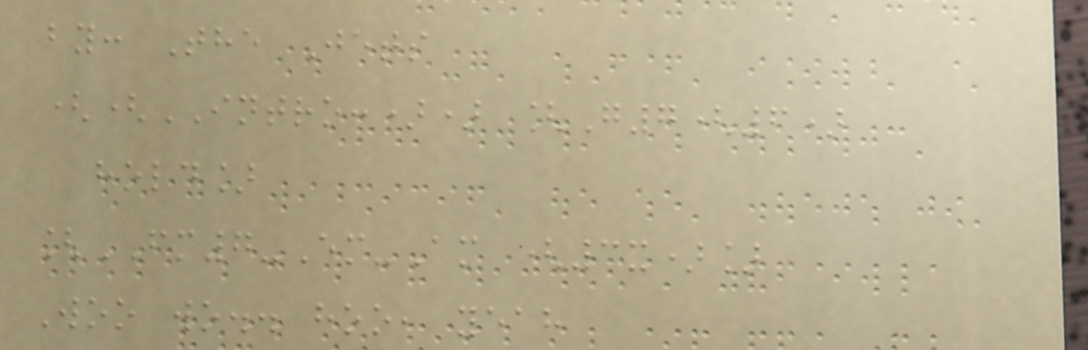by: The Jets
((INTRO:)) [G7(6)
hold]
[FM7-Em-Am (3x)]
Woo wo.. hoo, yeah
